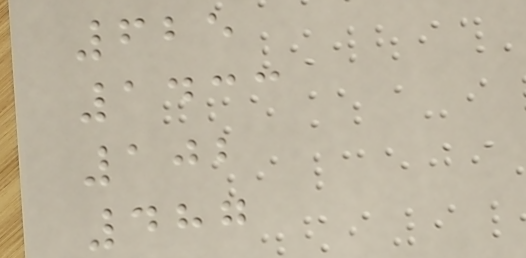625
1433
102
487
